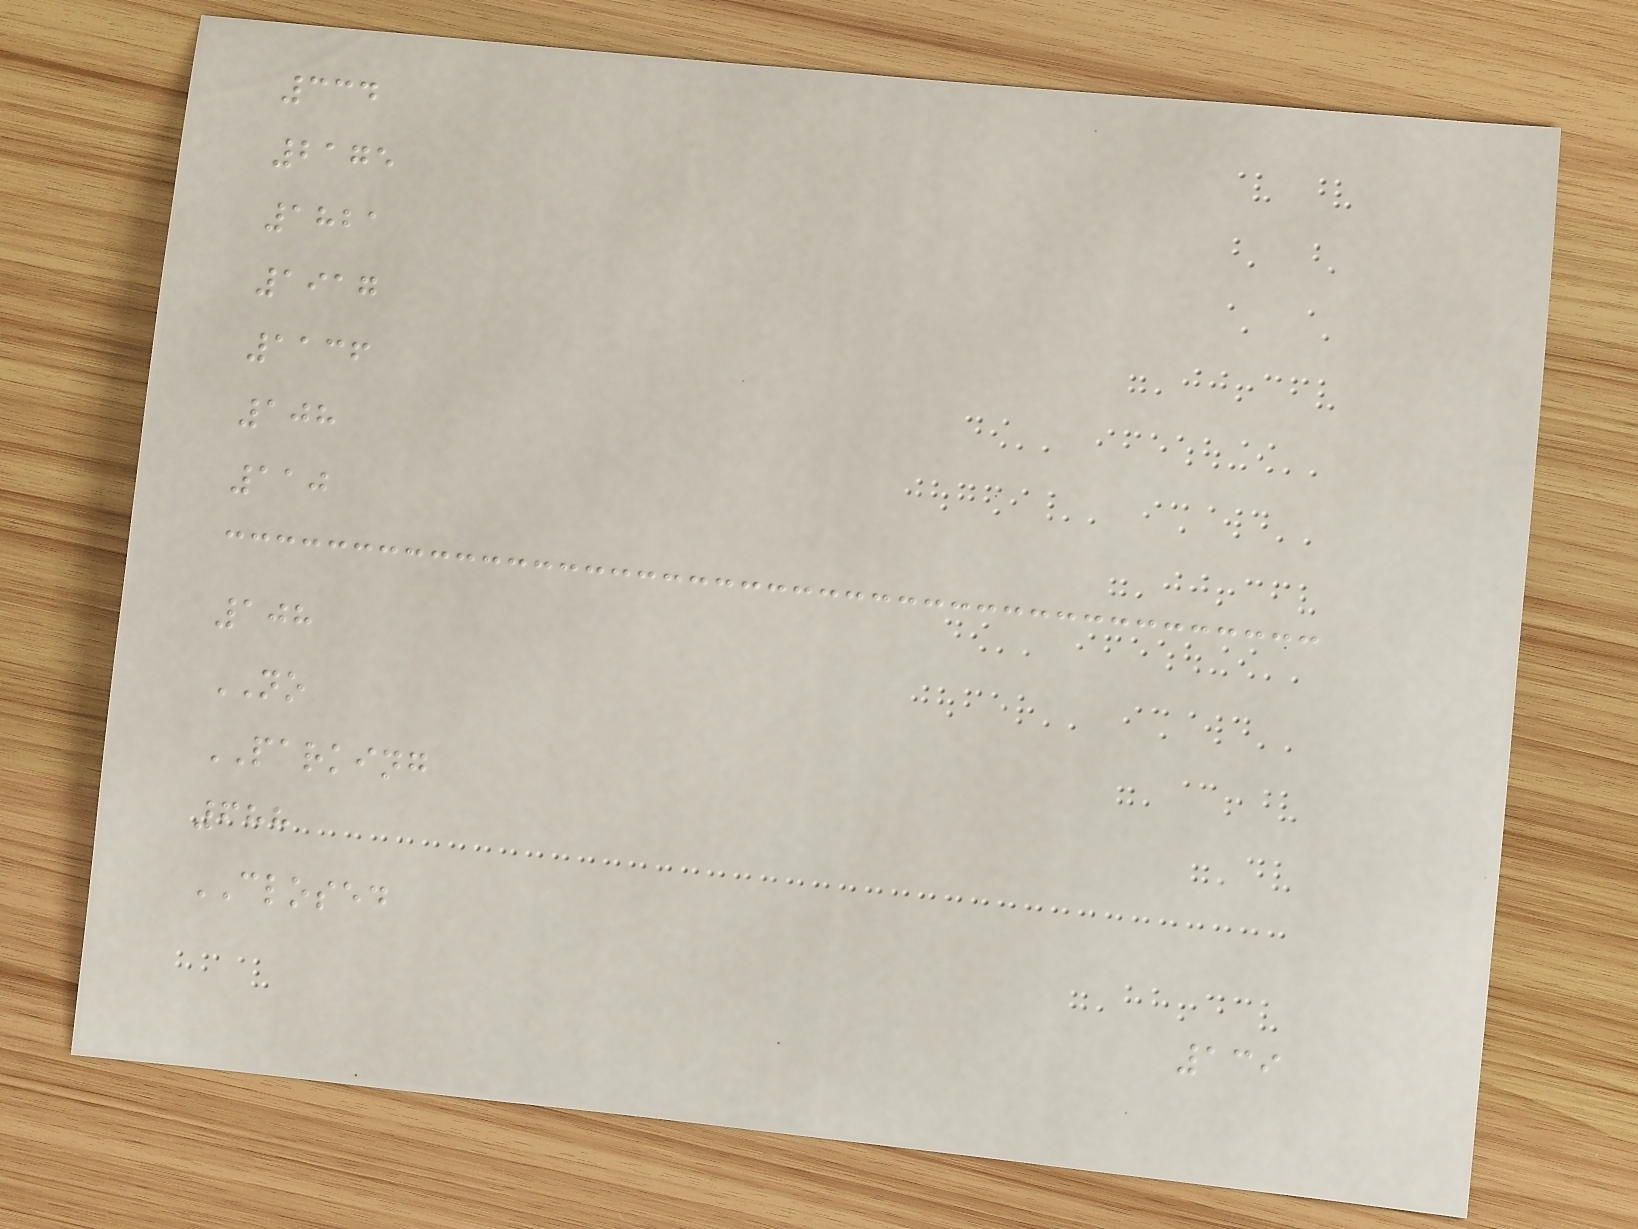334
2175
1821
1917
1136
108
110
108
NO
PARKING
688
CLOSED
139
